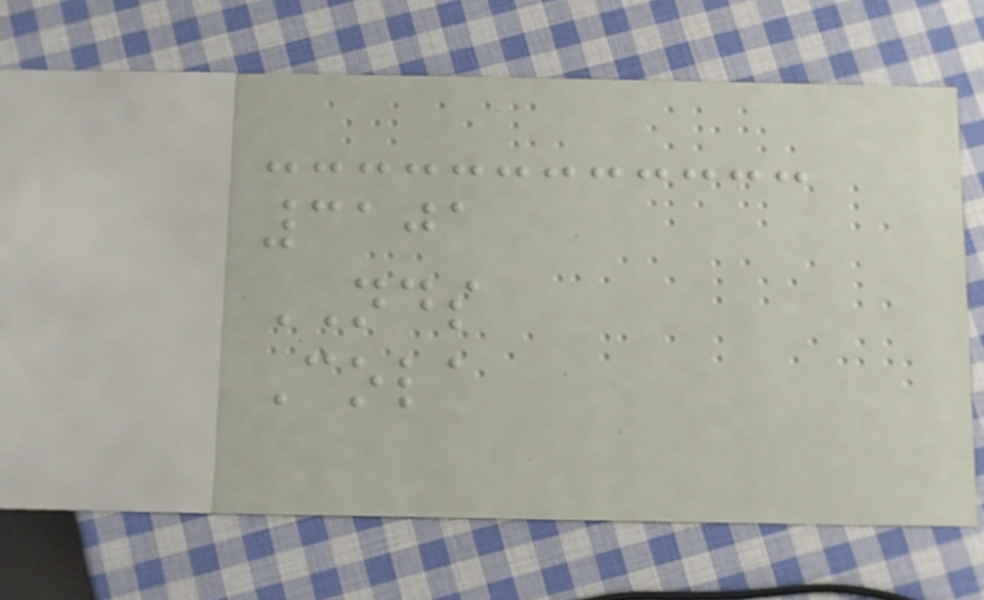3101
NDS
Cola
